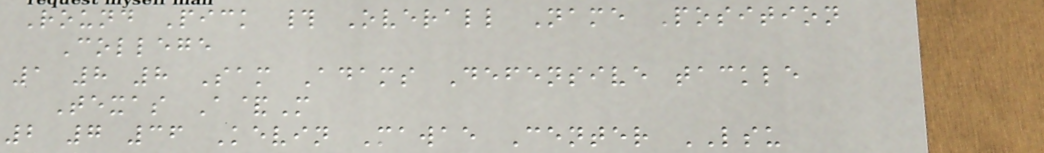Round Pick # Overall Name Position
College
1 8 8 Sam Adams Defensive tackle
Texas A&M
2 7 36 Kevin Mawae Center LSU
